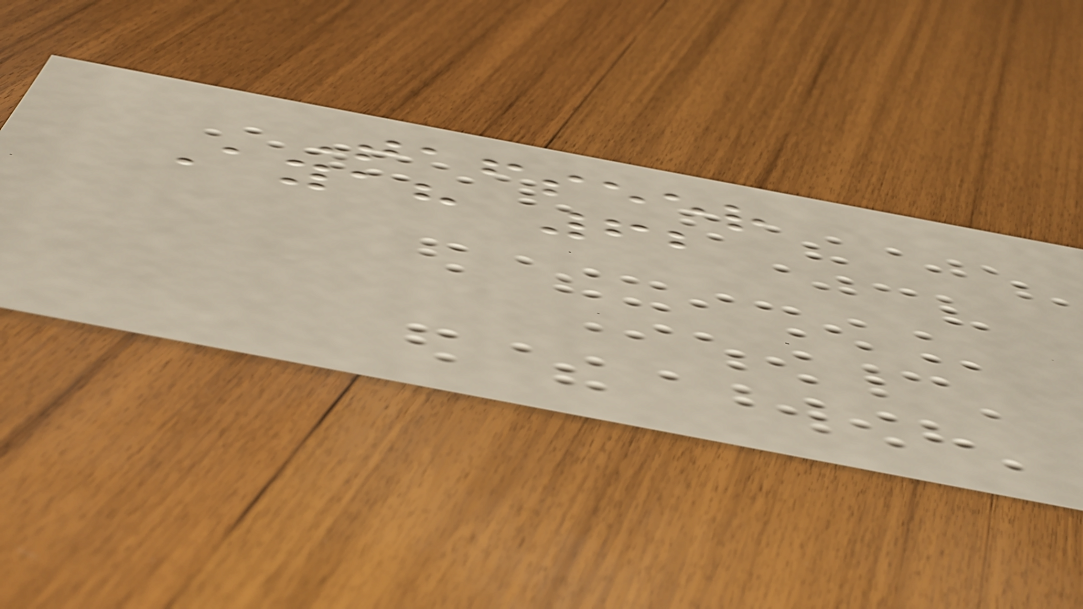Tafseer
Ayah 62
